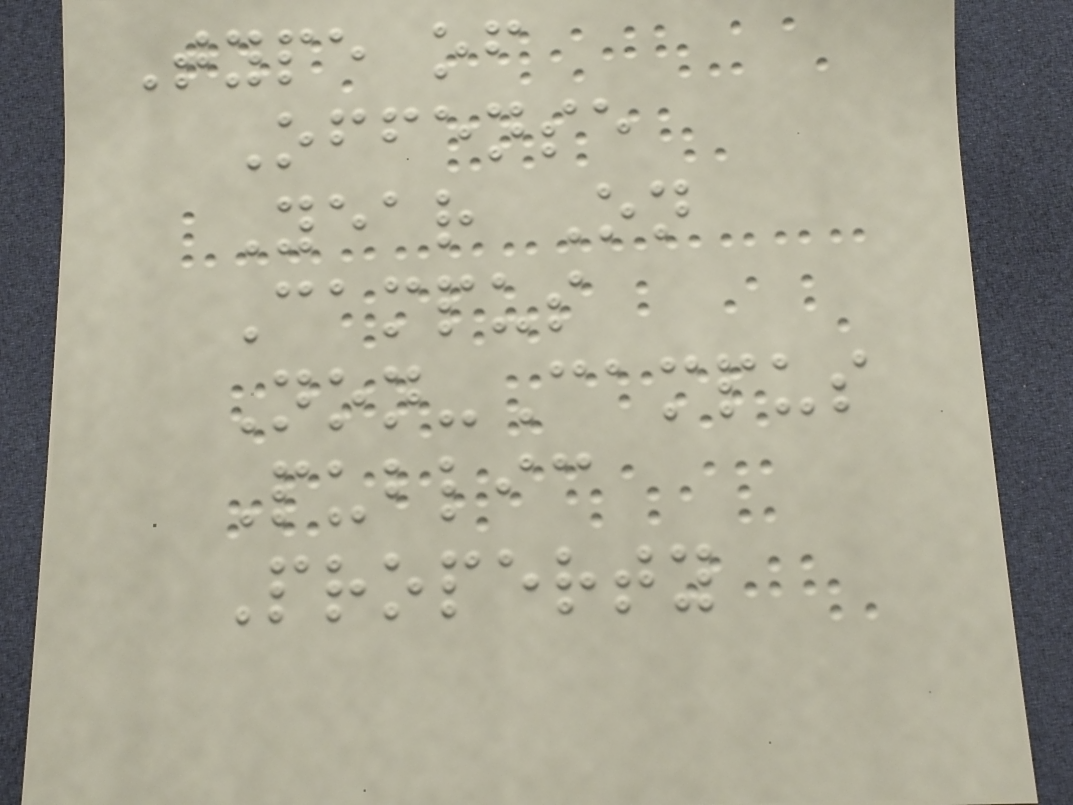Type of
Offense
Year On
Campus
Non-Campus
Public
Property
